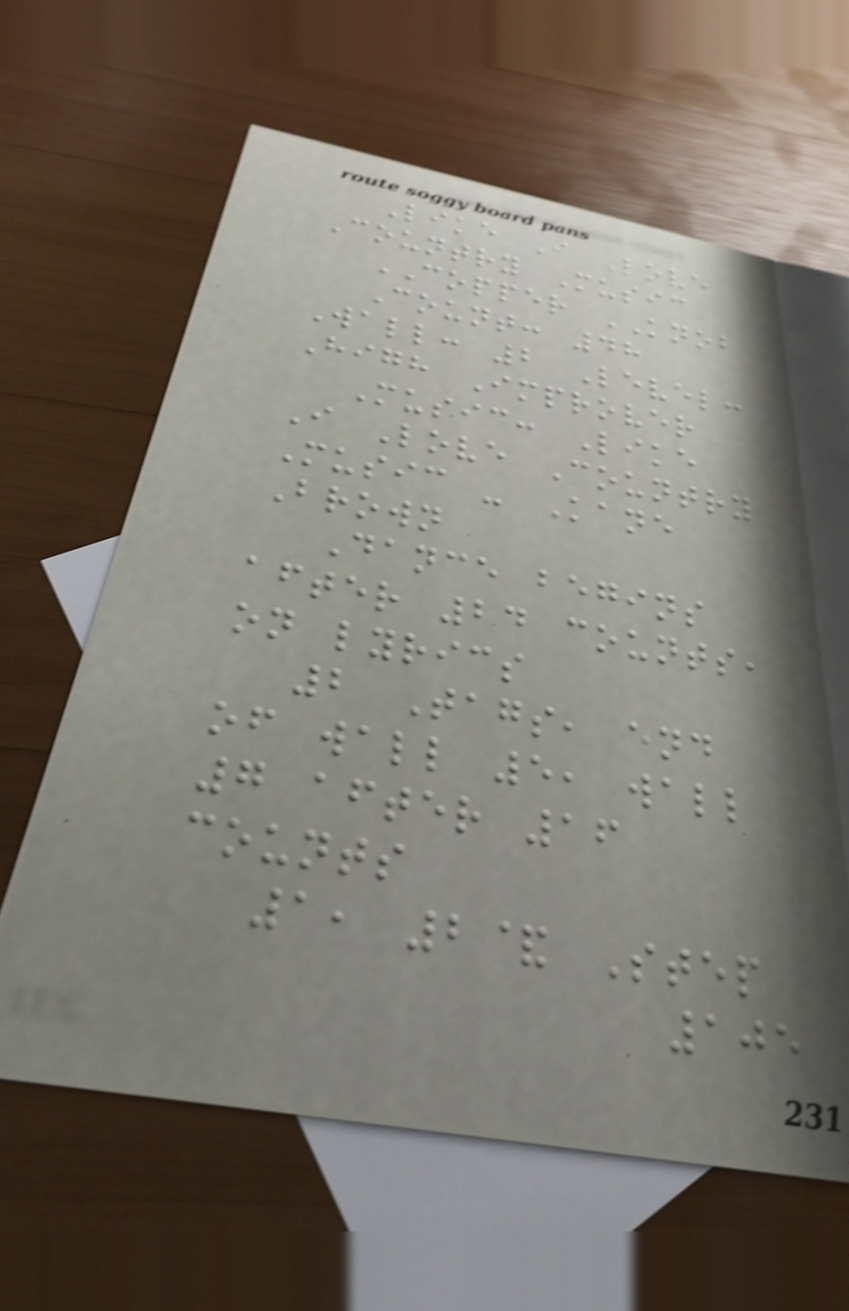Like I Love
Country Music
COPPER KNOB
Count: 48
Wall: 2 Level:
High Improver
Music: Like
I Love Country
Music - Kane
Brown
Dance begins
after 24 counts,
on lyrics
2 Tags, end
of wall 5, wall
7 after 16
counts
1, 2& Step
105
